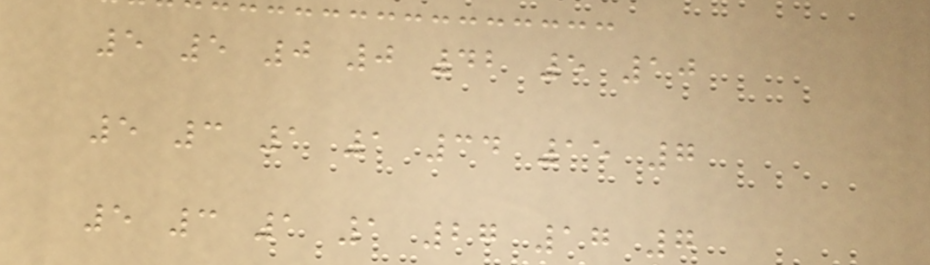5 5 0 0 42 5 10
5 3 1 1 34 15 7
5 3 1 1 27 17 7
